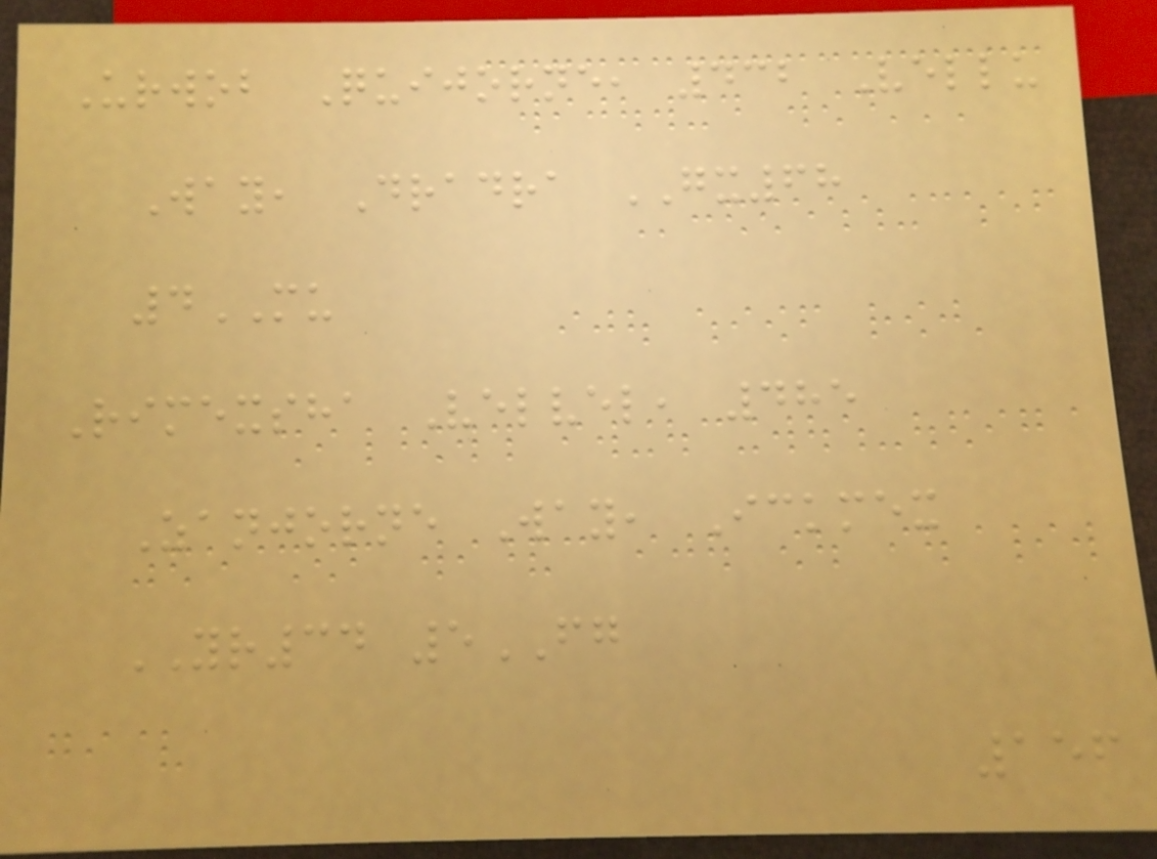Urwob Quijorne, 432 Vellu
Way, Dradra GX68
4MU
Rimexsha Velvel, 485
Zanjorne Way, Ickmex
YR34 5FG
156
